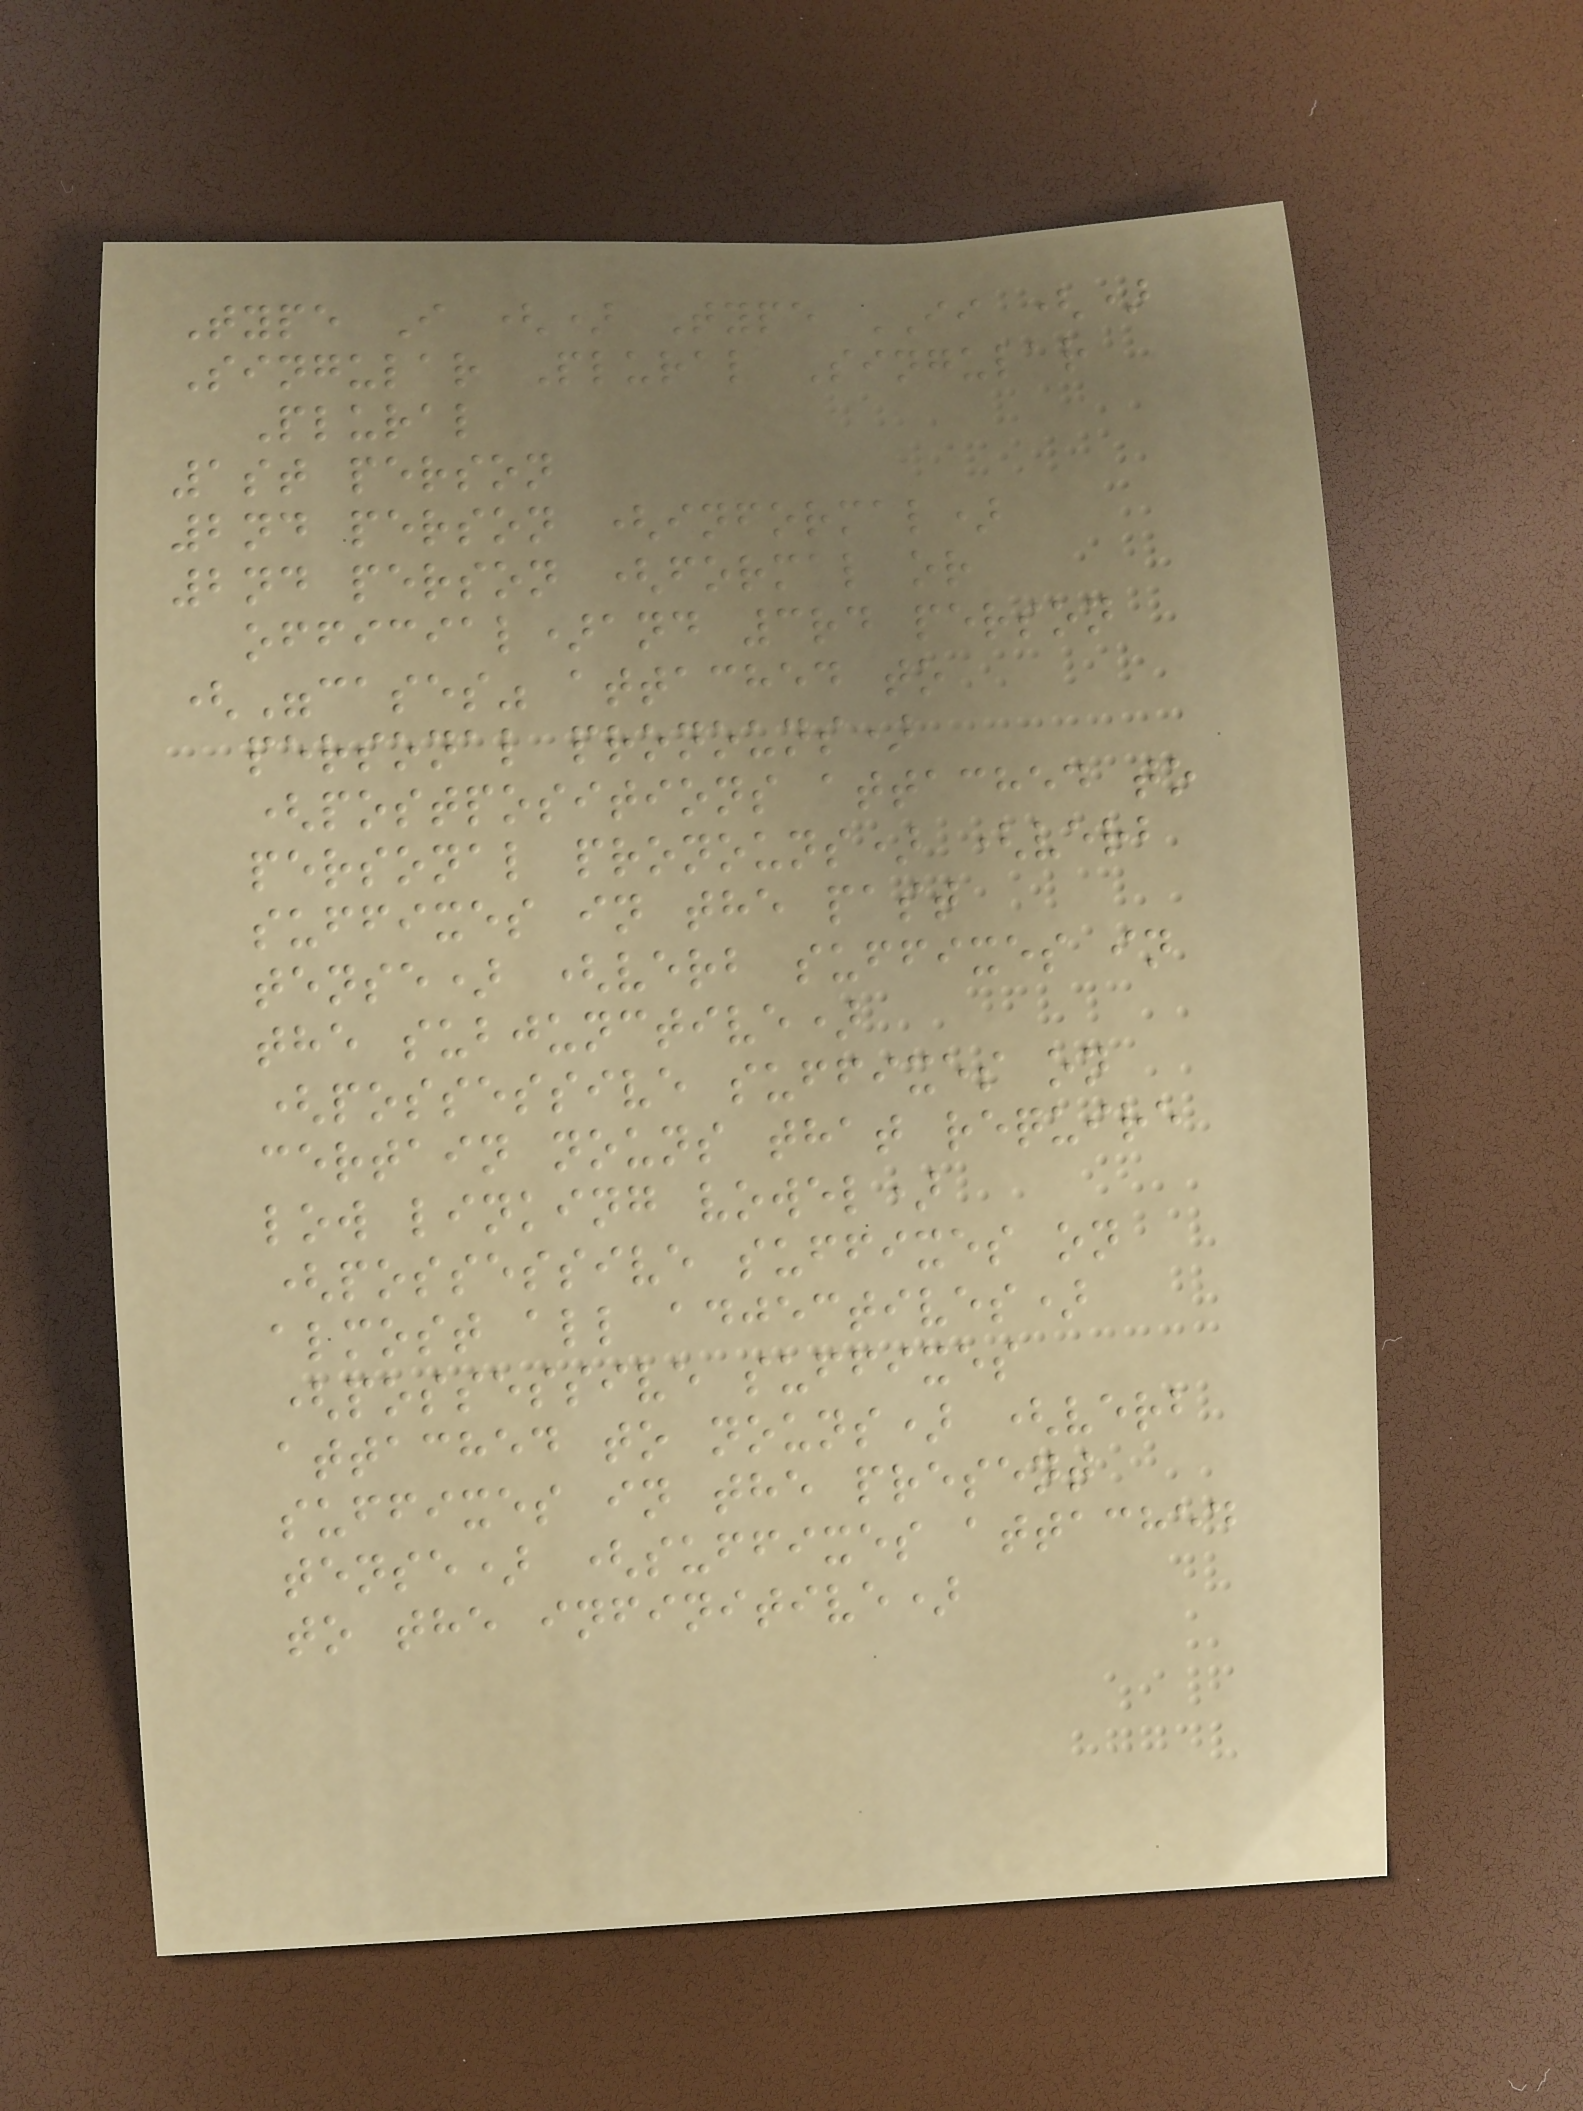Type I () Type II ()
Singular Plural Singular
Plural
1st person
2nd person (informal)
2nd person (formal or
official)and 3rd person
("cases" attached to
personal pronouns)
(postpositions attached to
personal pronouns) (verb
suffixes in the past
tense) (verb suffixes in
the subjunctive)
(possessive suffixes on
certain nouns that require
low linking vowel)
(possessive suffixes on
almost all adjectives)
(possessive suffixes
attached to nouns) (verb
suffixes in the present
tense) (suffixes attached
to the infinitive)
